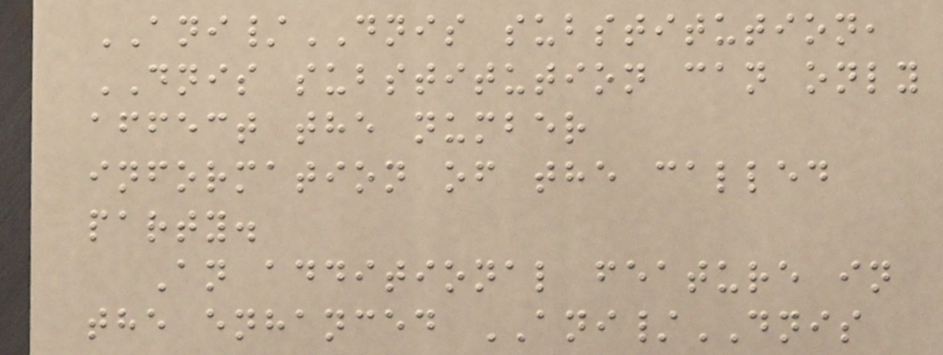ANI/DNIS substitution,
DNIS substitution can only
affect the number
information of the called
party.
An additional feature in
the enhanced ANI/DNIS
